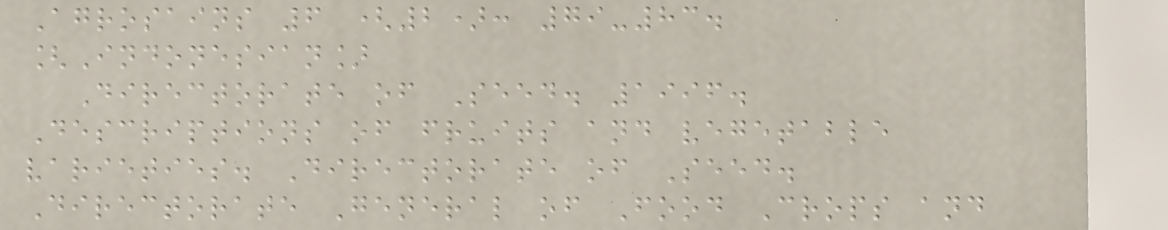Agrosains 6 (2): 79-83.
[Indonesian]
Directorate of Seed. 1996.
Descriptions of fruits and vegetable
varieties. Directorate of Seed.
Directorate General of Food Crops and
